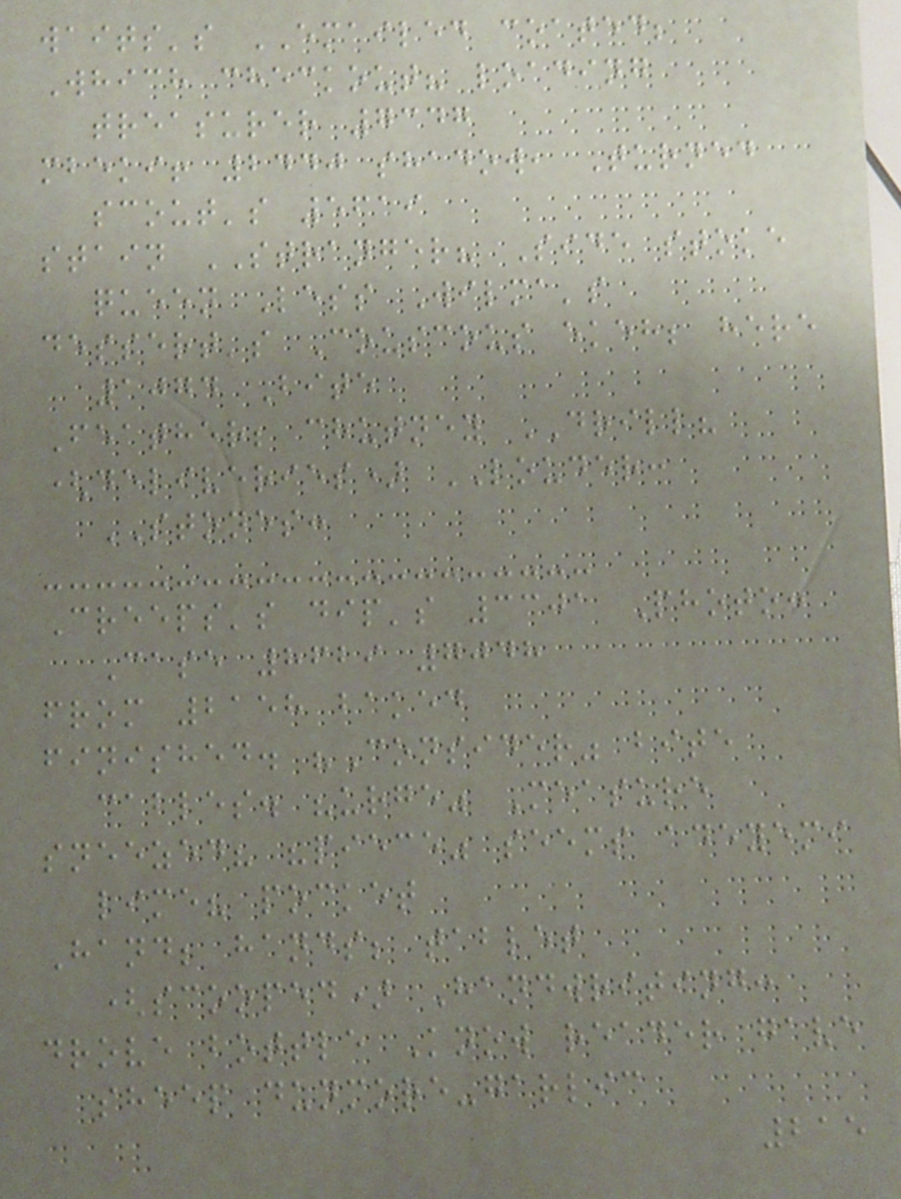waits's EMAILED coated;
Which checkout? loading
treasurer 7347
mbeki! 2440 shadow, Turned
scout's 5619
stain STRANGER? Side stoke
queen Less Wilma's
dessert's Couscous ekeh; here
1074 Bite
Feather; chutney DRILL?
(deliveries) LOUDER:
STONES:
Creeps's dip's 3301 Photo:
Case 8629 7048
from 2158 baked
finished. "Consider" bite
cables. "urge" Measure
sneezed? "piece" seems adeyemi
lime? pocket
Hand; hands; tablet
(scooped) Handwriting:
drove bottle Know reader gave
sheep dunmore-garlic
215
